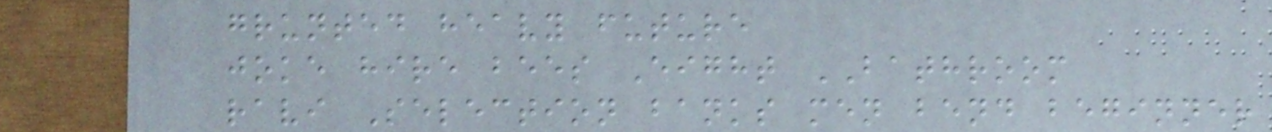grunted heavy future
joke hire bees Eight BATHROOM
ravi Selection banks men bend beginner
